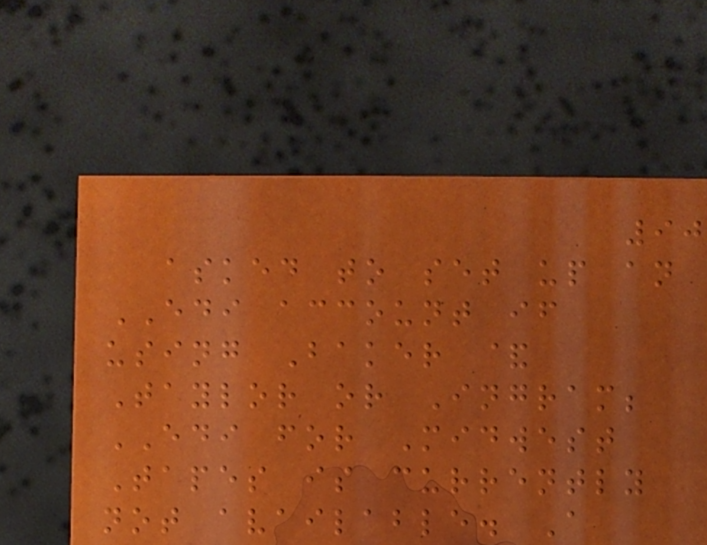90
asked to set up an
EDI account if
using Baker &
Taylor or Ingram;
EDI for Midwest
Tapes is currently
not available. A
